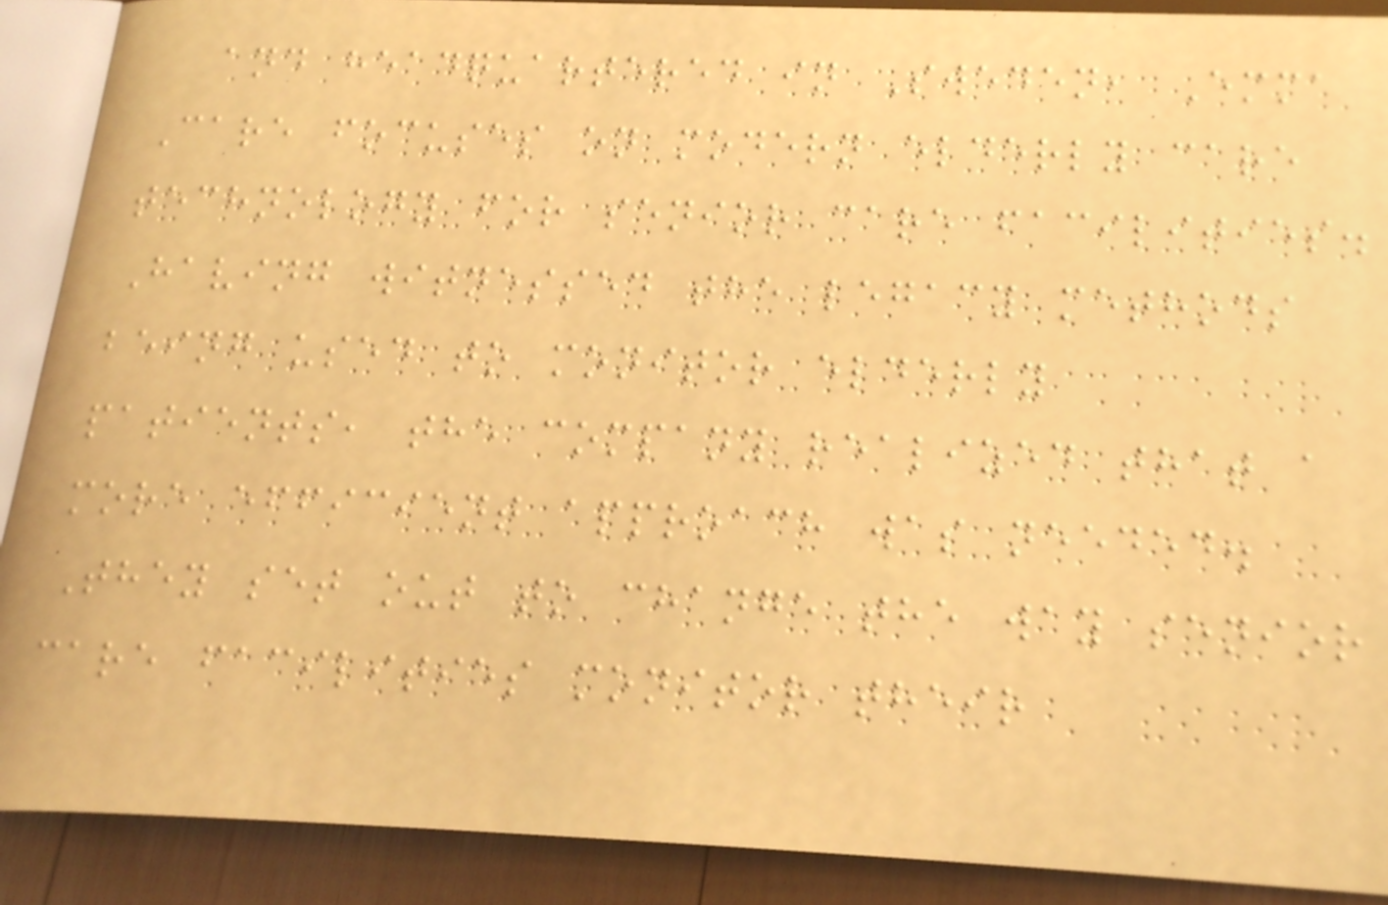and headquartered in Sweden, Emma
Care focuses on modern elderly care
technology for senior care facilities.
Having witnessed the legacy methods
being used to monitor elderly
patients, the company realized that a
more efficient approach was needed.
They set out to change the way senior
care facilities monitor their
